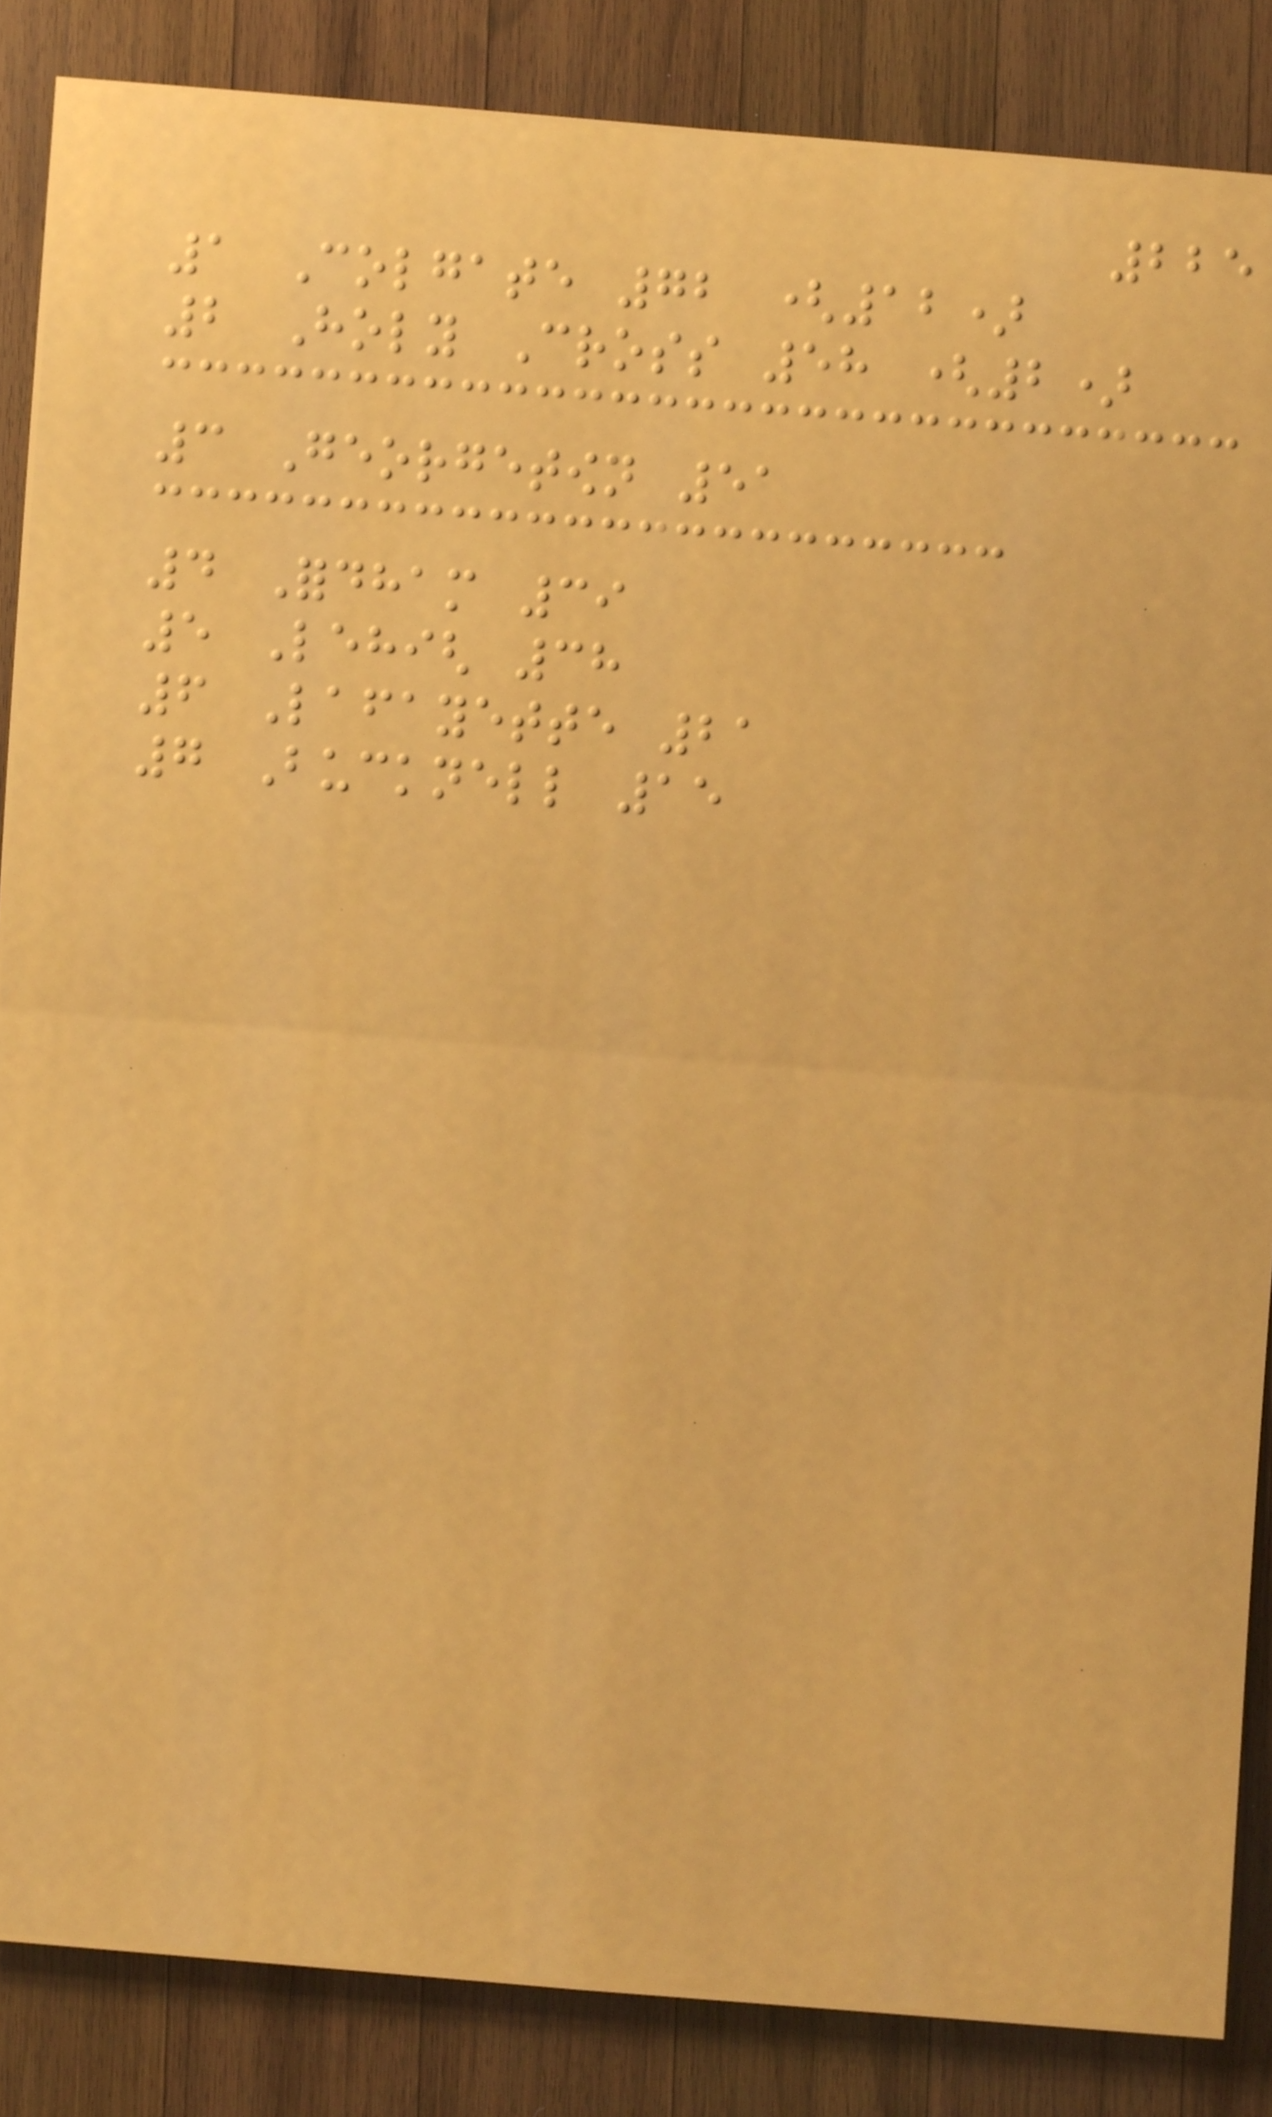225
1 Colgate 72 (12)
2 Holy Cross 58 (2)
3 Georgetown 51
4 Fordham 39
5 Lehigh 38
6 Lafayette 21
7 Bucknell 15
